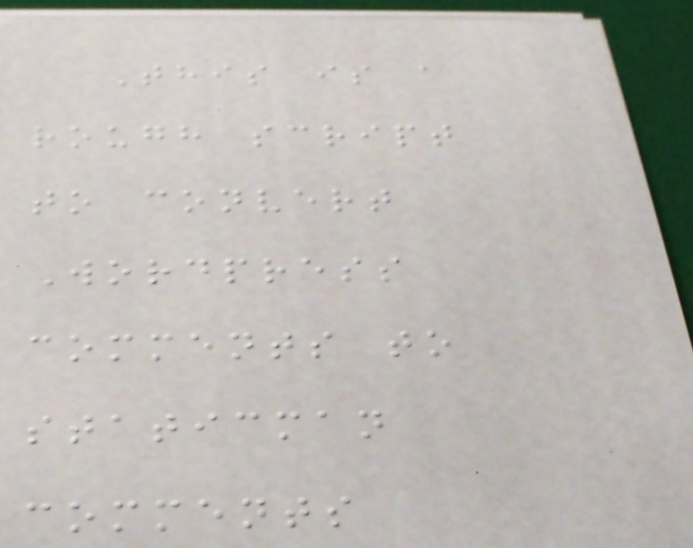This is a
rough script
to convert
Wordpress
comments to
staticman
comments
